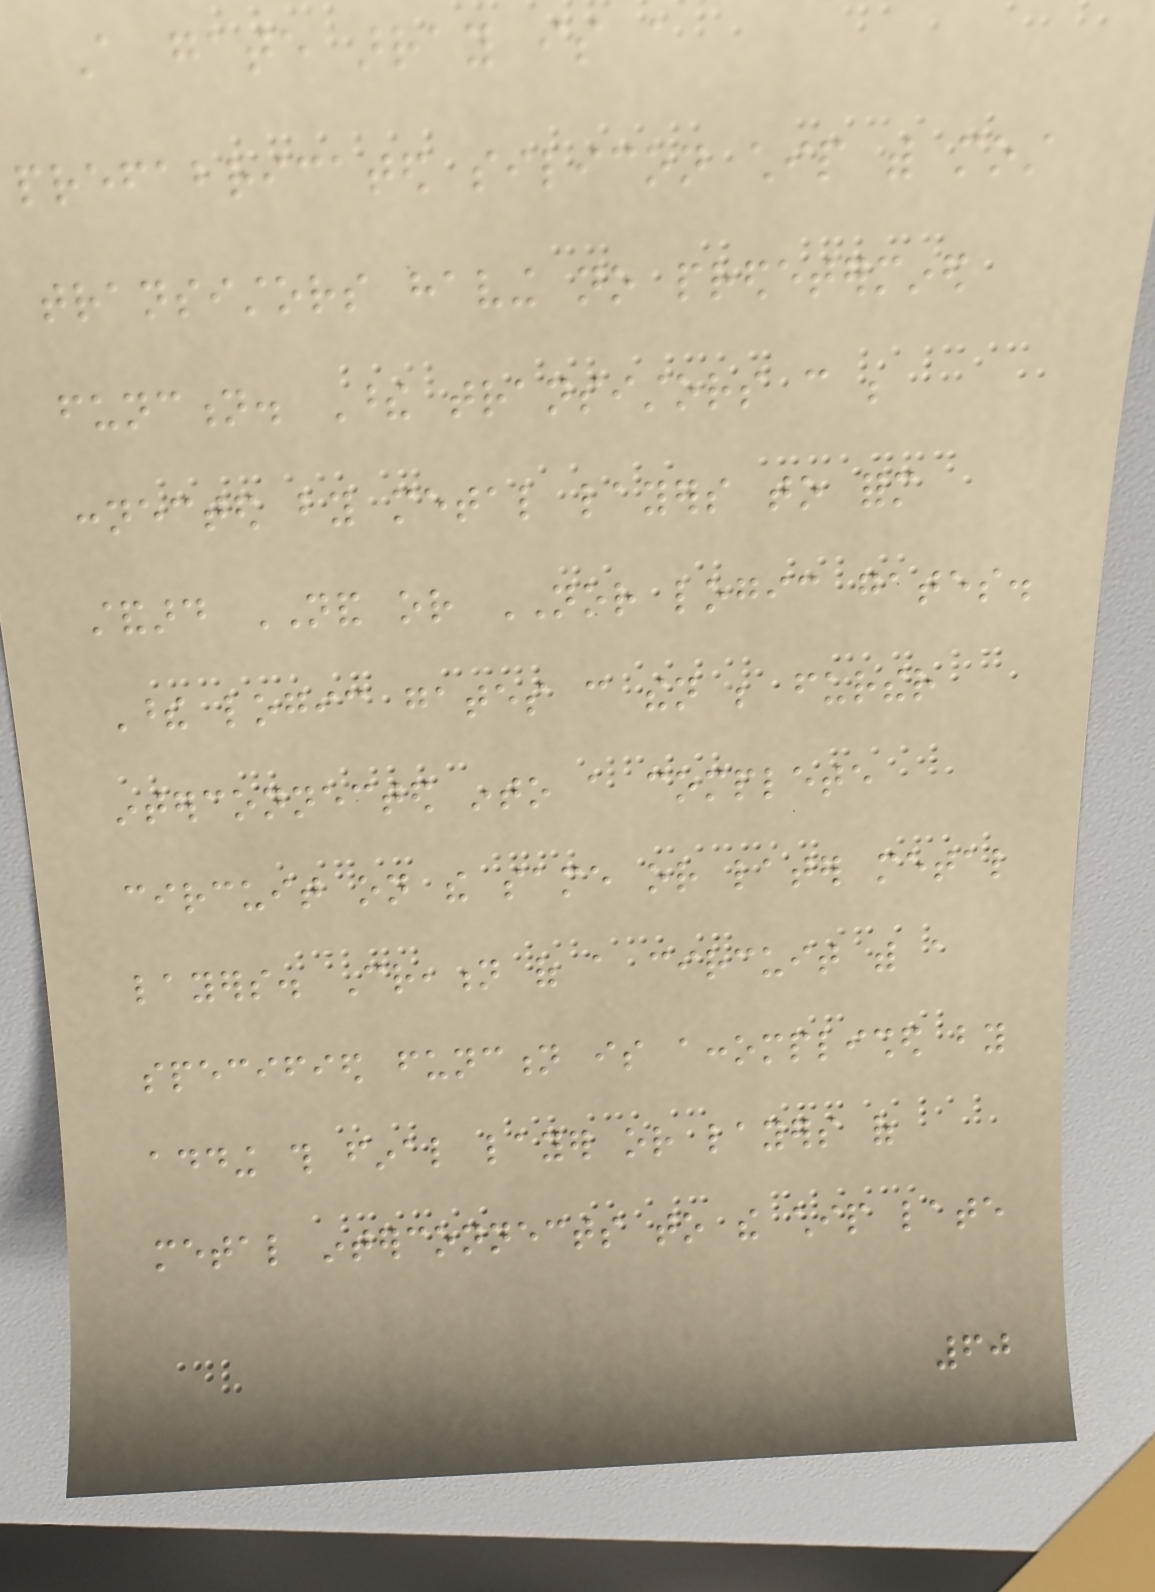A gate array is a
prefabricated silicon chip with most
transistors having no predetermined
function. These transistors can be
connected by metal layers to form
standard NAND or NOR logic gates.
These logic gates can then be further
interconnected into a complete
circuit on the same or later metal
layers. Creation of a circuit with a
specified function is accomplished by
adding this final layer or layers of
metal interconnects to the chip late
60
